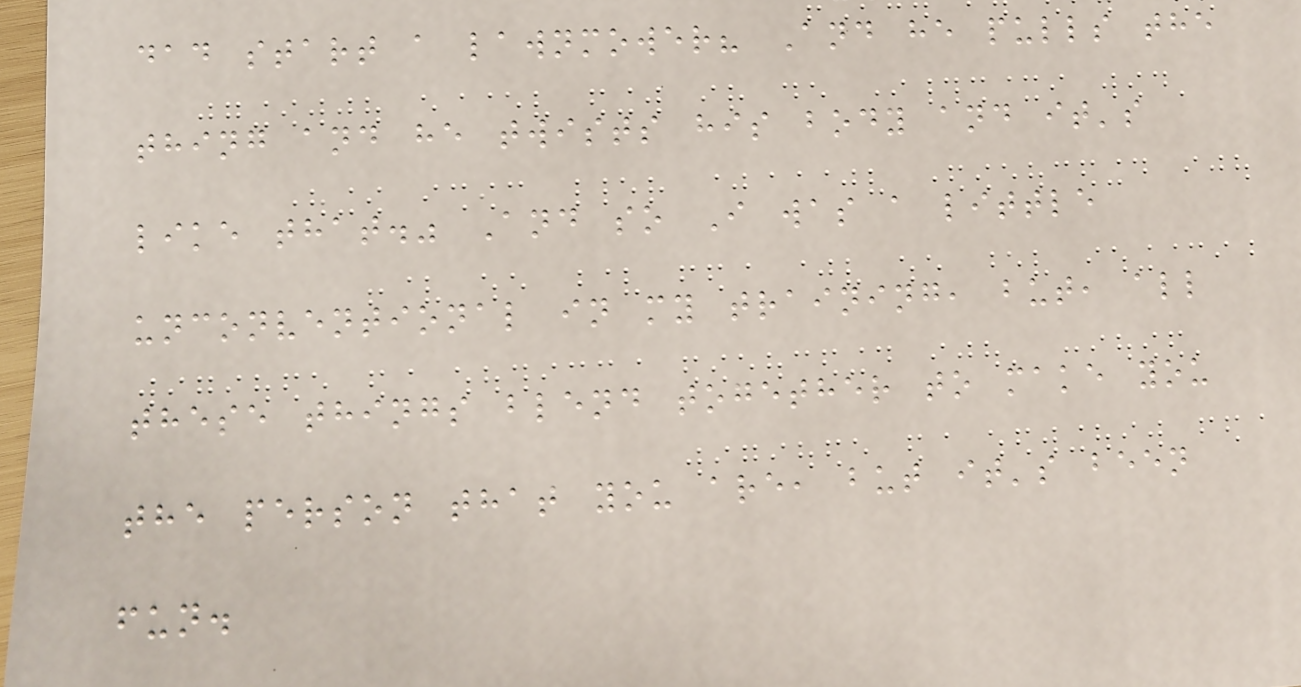dad start a lawnmower? And he pulls the
thing and he twists his body and it's
like that." And so I was a little
unconventional in my training, but, all
these things blend together to make you
the person that you are, but it's been
fun.
